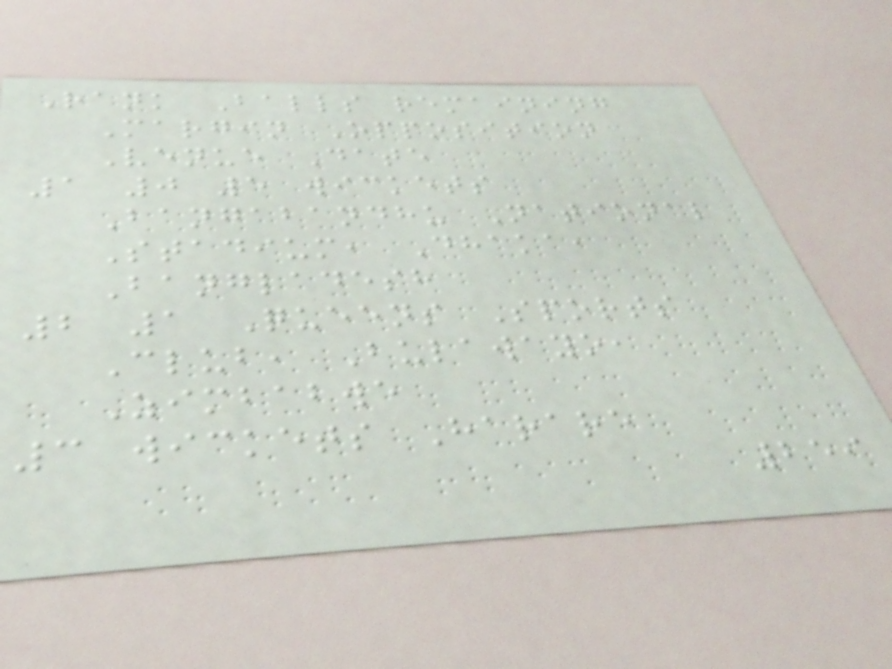Rank Balls remaining
Margin Opposition
Venue Date
1 0 5 wickets
Bangabandhu National
Stadium, Dhaka,
Bangladesh
2 1 Queens Sports
Club, Bulawayo,
Zimbabwe
3 wickets Harare
259
